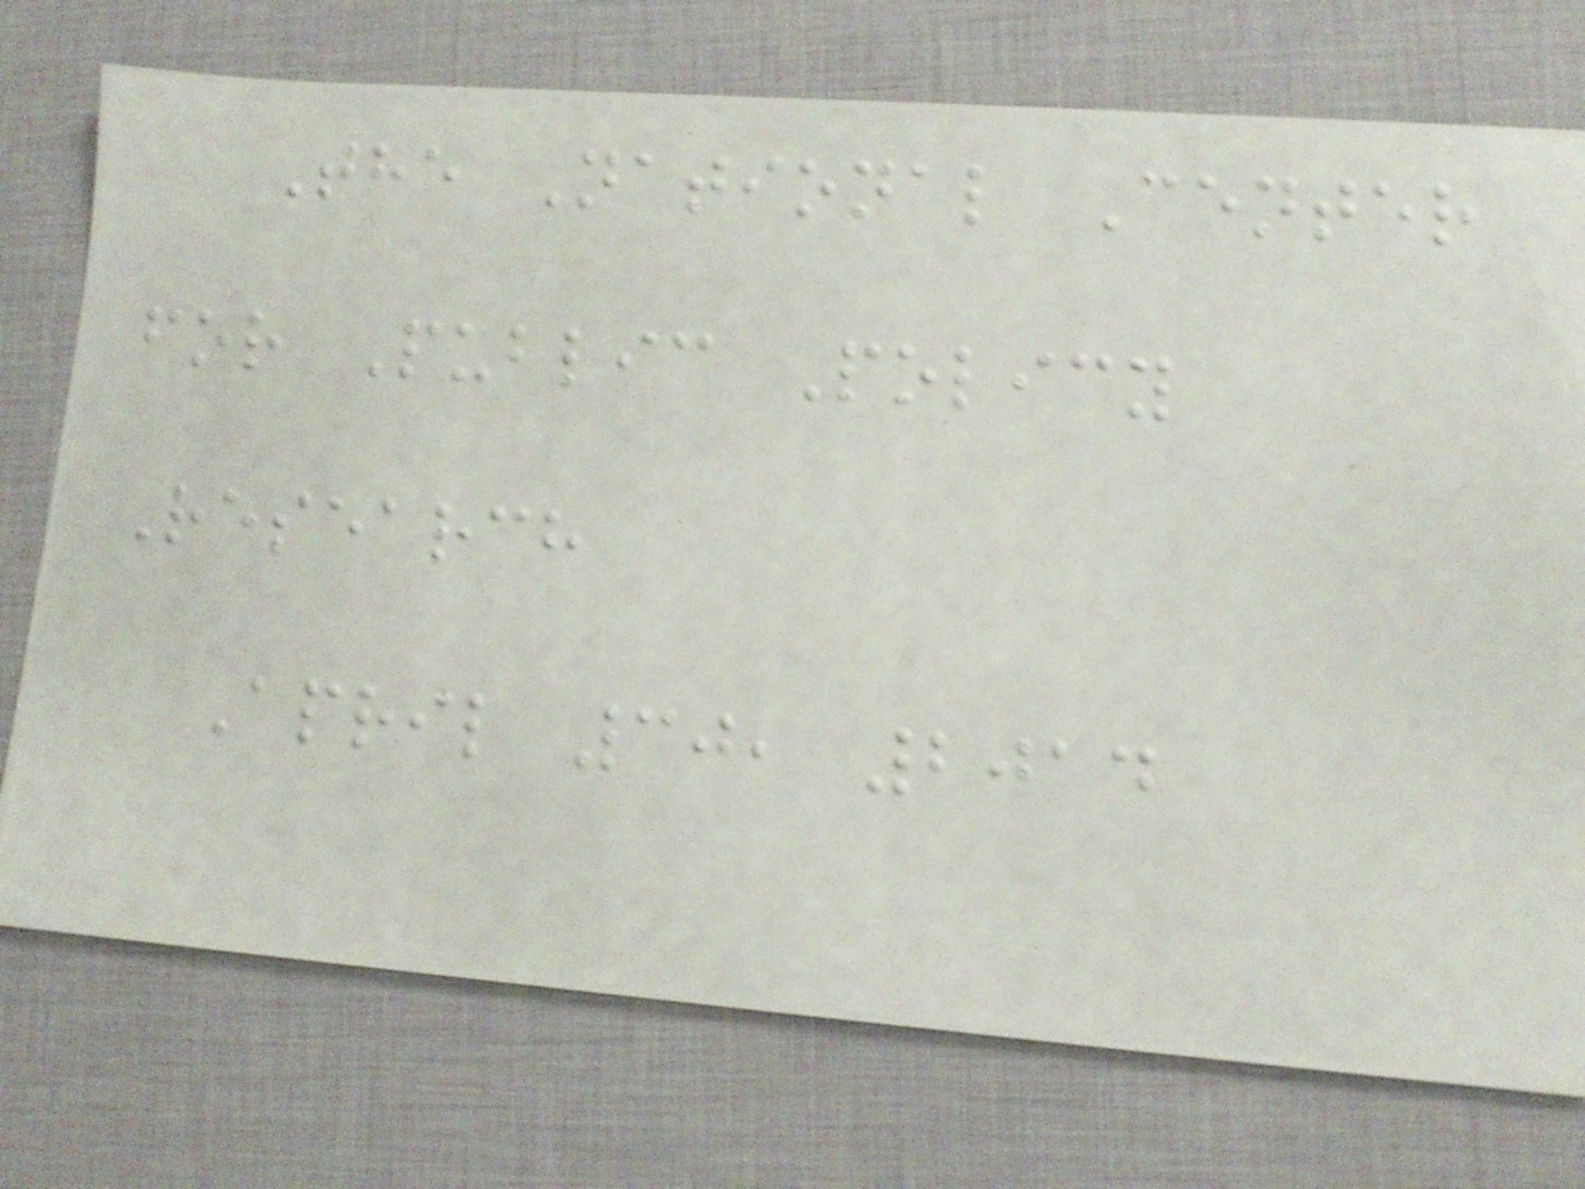The National Center
for Public Policy
Research
April 30, 2014
